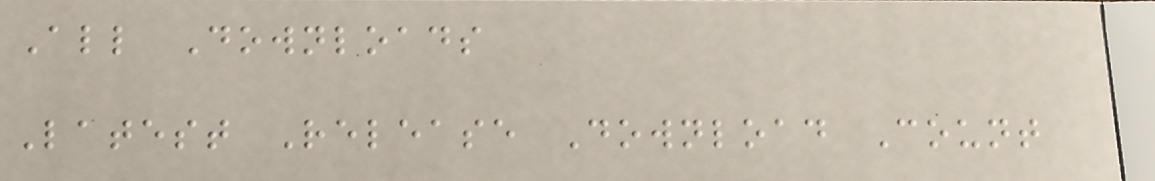All Downloads
Latest Release Download Count
